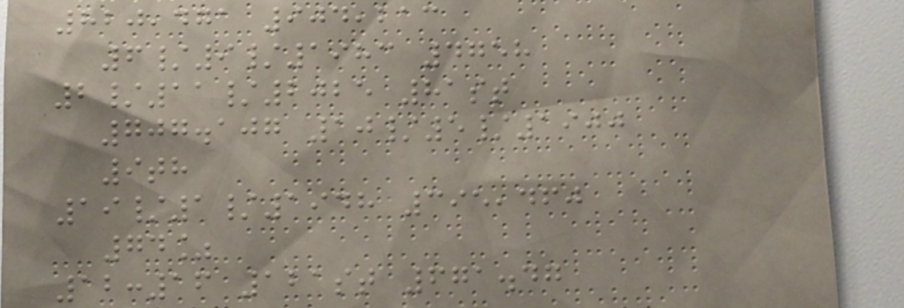820,471 904,213
6/9/1983 4758
2/11/2025 81st
707.107 10/5/1900
9th
19/1/1948 395,460
74%
12:16 121st 671.47
